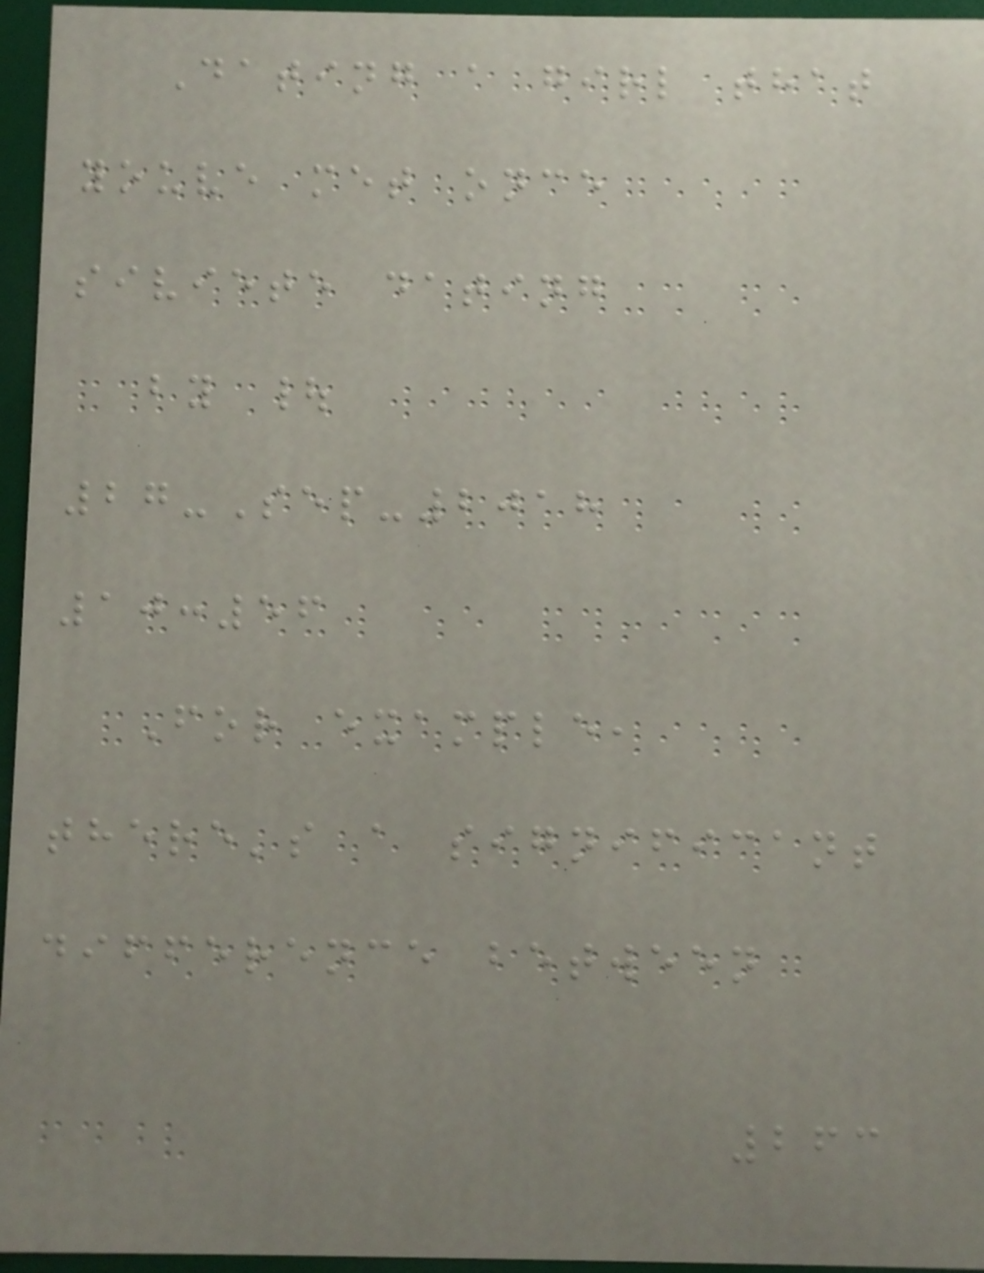Dating a girl that
youve met once
siviete dating
by |
27-Sep-2018
10:56
For example,
there's a significant
difference between
263
